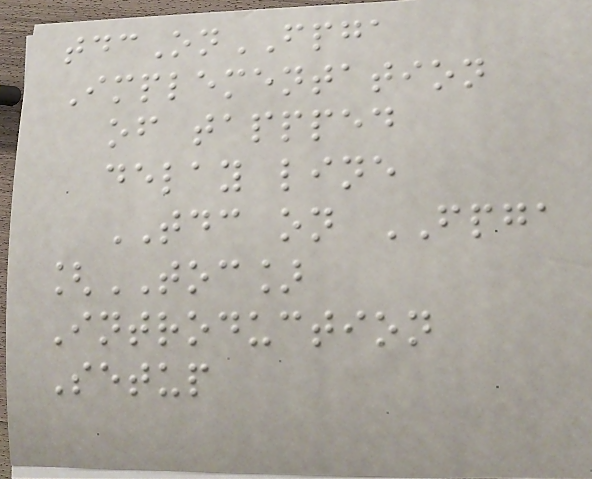tdcOnFPGA
Implementation
of tappped
delay line
TDC on FPGA
[TOC]
Introduction
Setup
